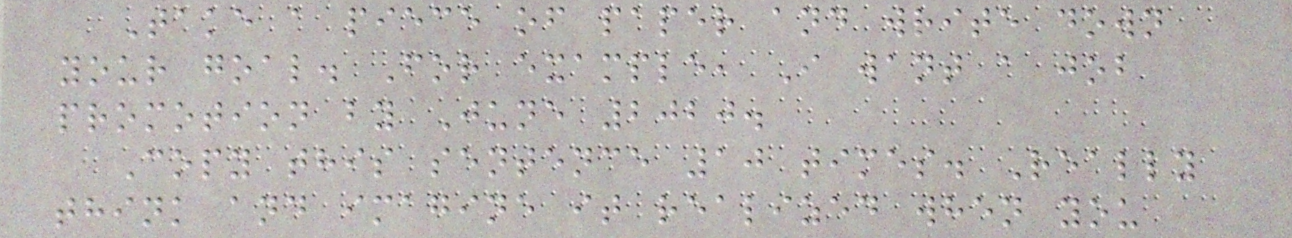Take a piece of paper and write down
your goal. For example, I want a job
promotion by June 2020.
Copy this sentence 10 times. Really
think and imagine it realized when you
